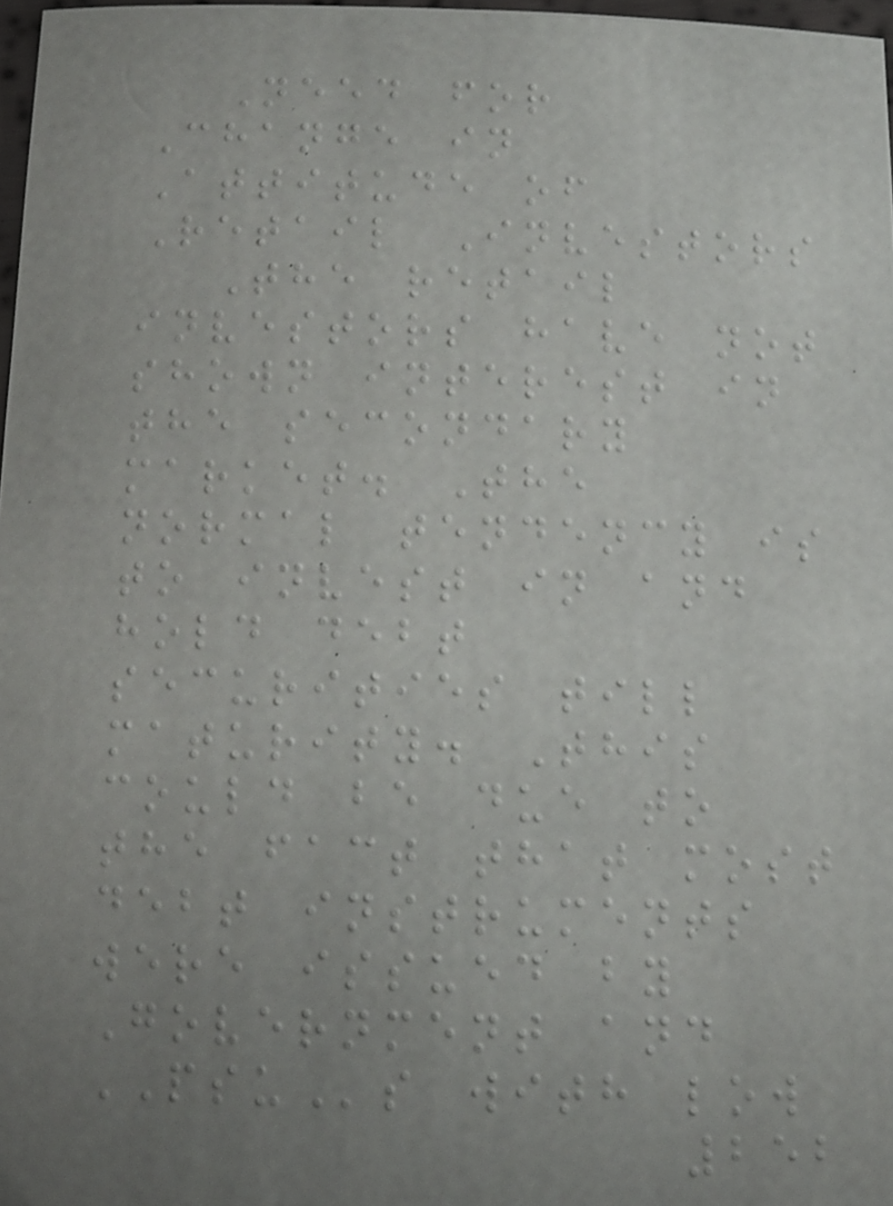Need for
Change in
Attitude of
Retail Investors
The retail
investors have not
shown interest in
the secondary
market. The
normal tendency is
to invest in and
hold debt
securities till
maturity. This
could be due to
the fact that most
debt instruments
were issued by
Government and
PSUs with low
252
